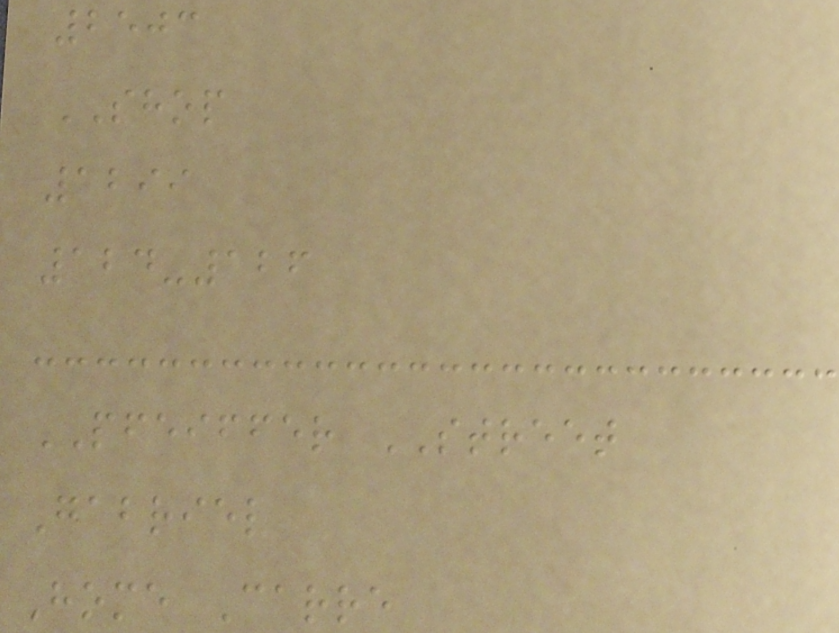2503
SHOP
1299
124-126
PFEIFFER STREET
Gabriel
Home Carre
